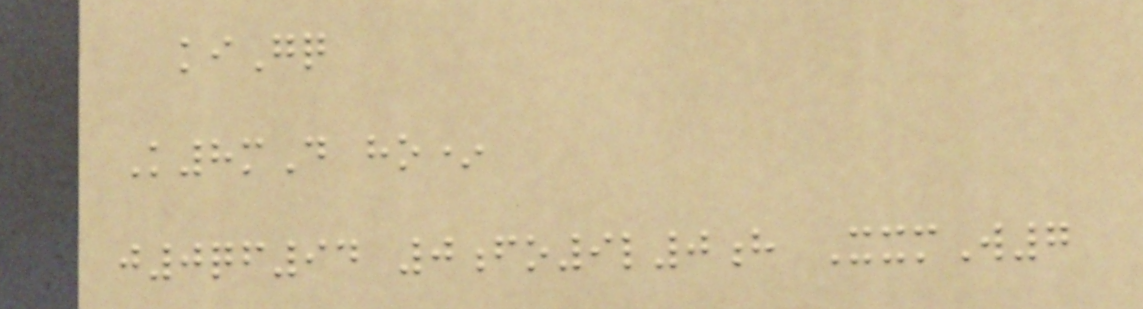kiGq
K8mD ho*
j0qf94 0fo9l0h XxmW7
